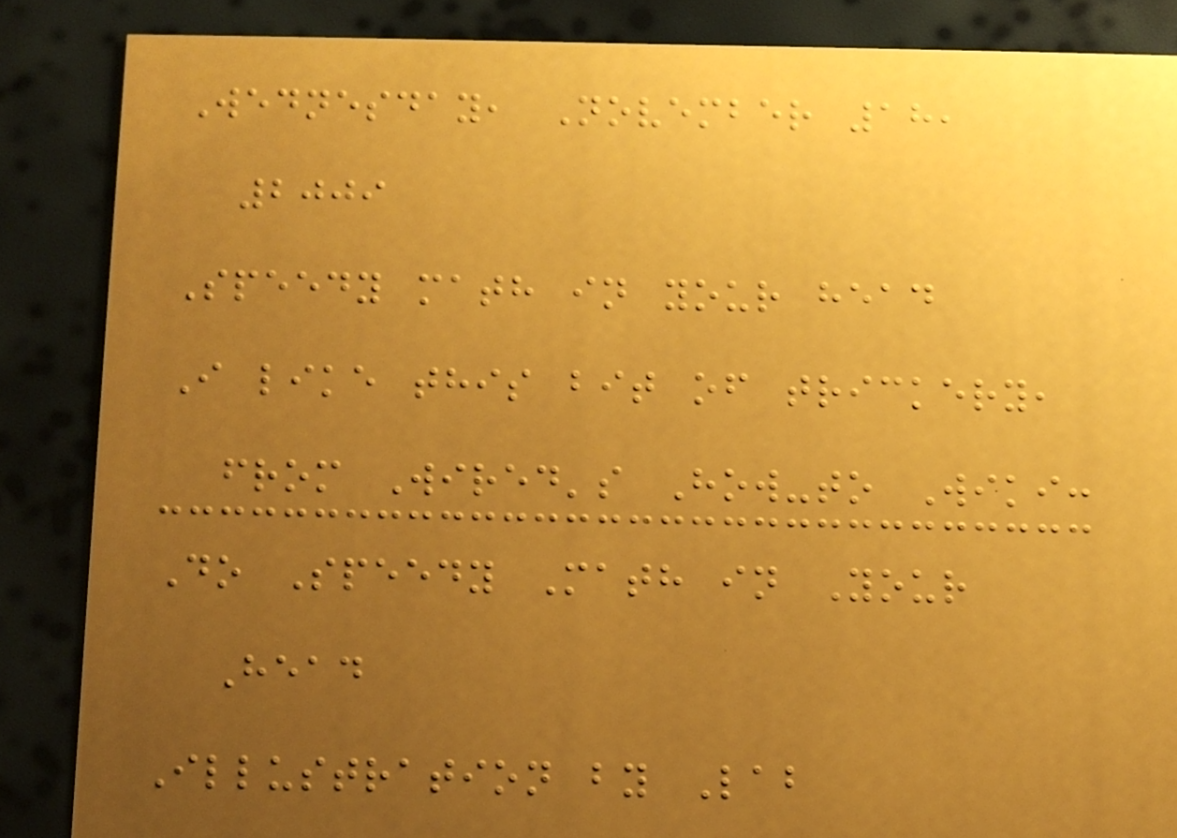Wednesday, November 18,
2009
Speedy math in your head
I like this bit of trickery,
from Wired's How-to Wiki:
Do Speedy Math in Your
Head
Illustration by Lab
